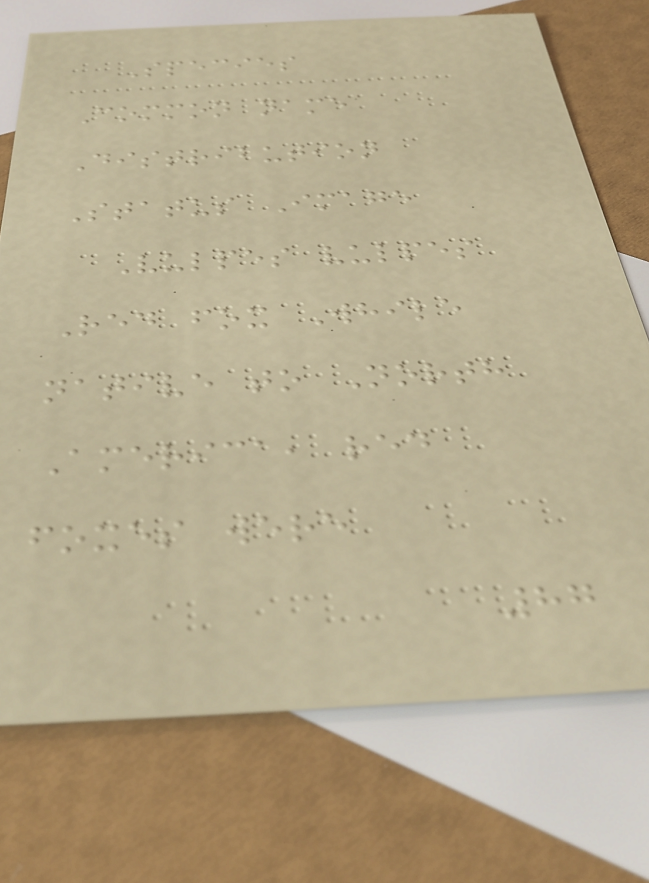Species
Common name
Distribution
Status Image
Vulpes vulpes
Red fox While
native to North
America, red
foxes were
87
